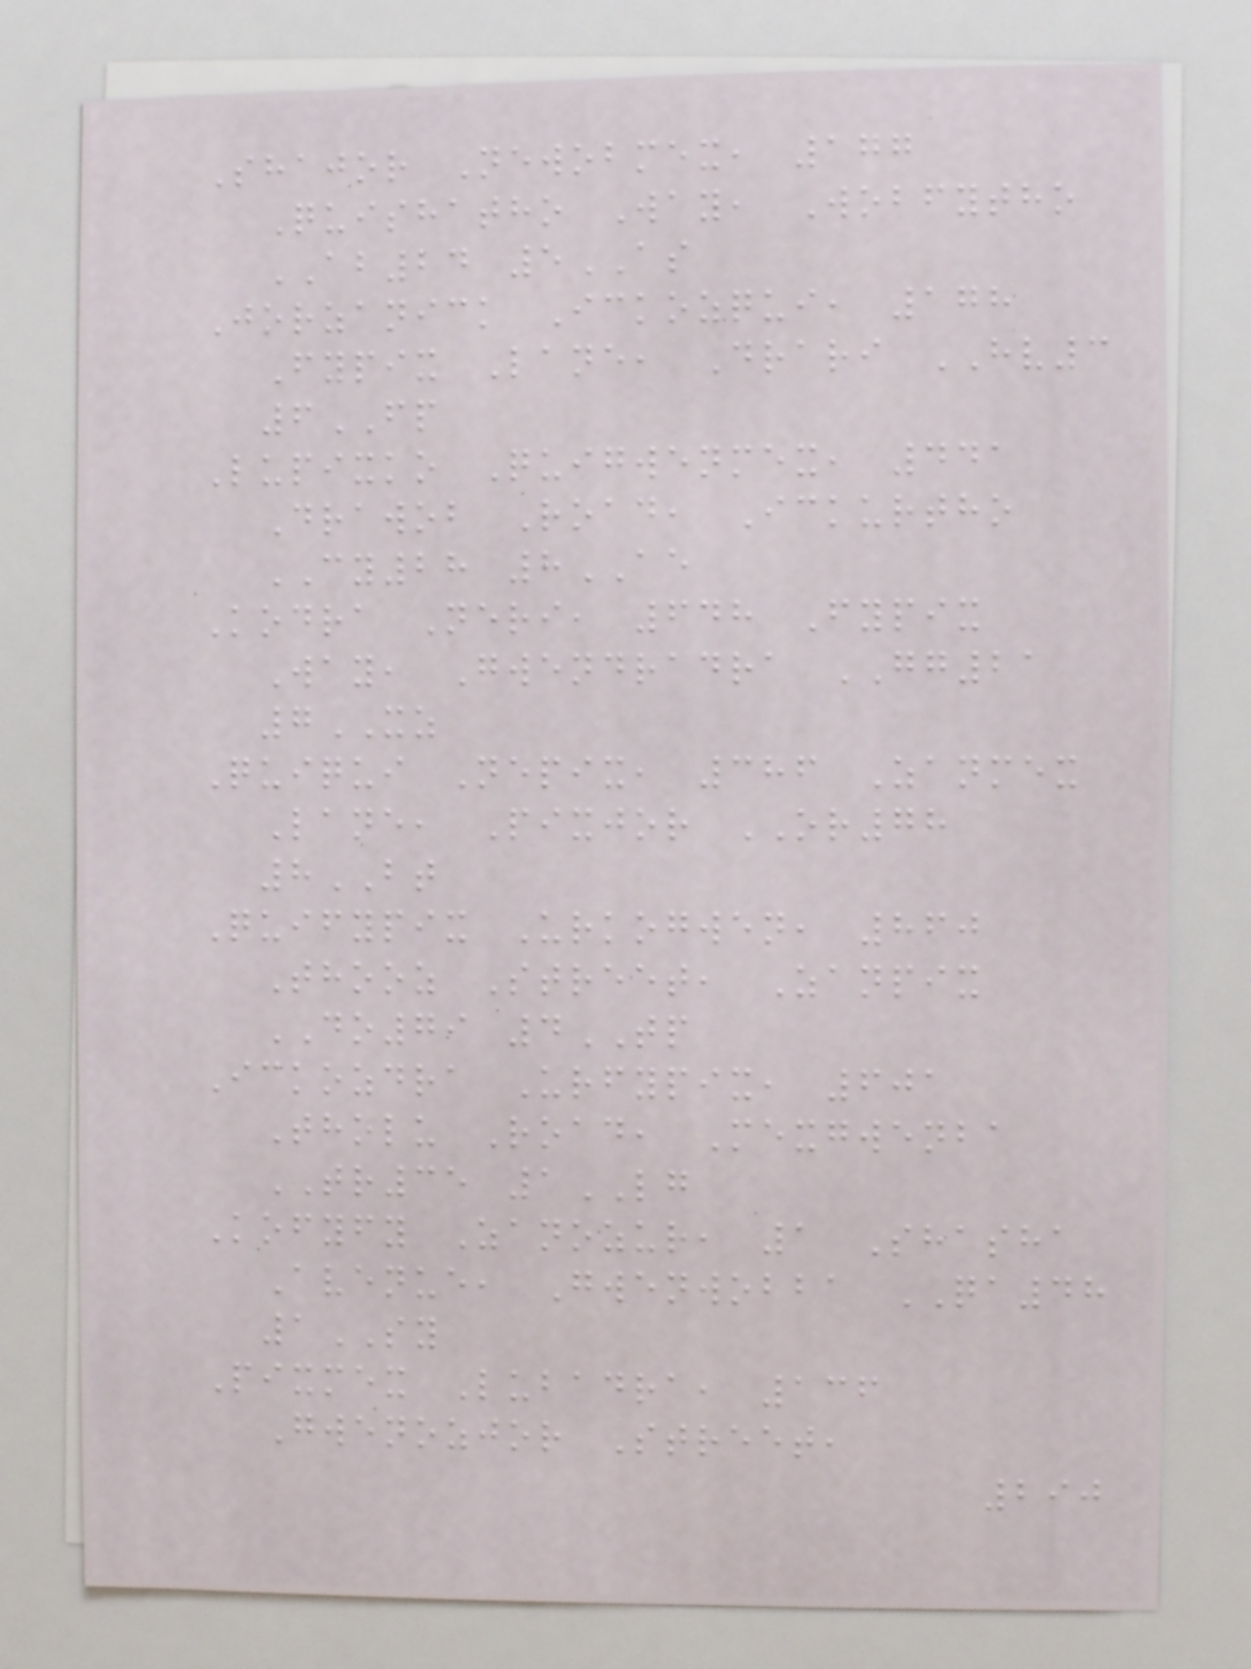Shajor Newobmex, 177
Quishatho Way, Wobfytho
AB24 5AS
Jorzanick Ickozqui, 178
Fypix Lane, Drari HV3
6FP
Lupixko Quigwenmex, 441
Drawob Road, Ickurtho
CY28 8AE
Kodra Neri, 648 Fypix
Way, Gwendradra GG21
7XZ
Quiqui Nepix, 386 Zanmex
Lane, Pixjor OR78
8BT
Quifypix Urkogwen, 860
Thooz Street, Zanpix
DO79 4TP
Ickozdra Urfypix, 601
Tholu Road, Mexgwenba
TR35 1LG
Kofyfy Zanozur, 1 Shasha
Avenue, Gwenwobba QA48
1SY
Pixmex Lubadra, 136
Gwenozjor Street,
290
